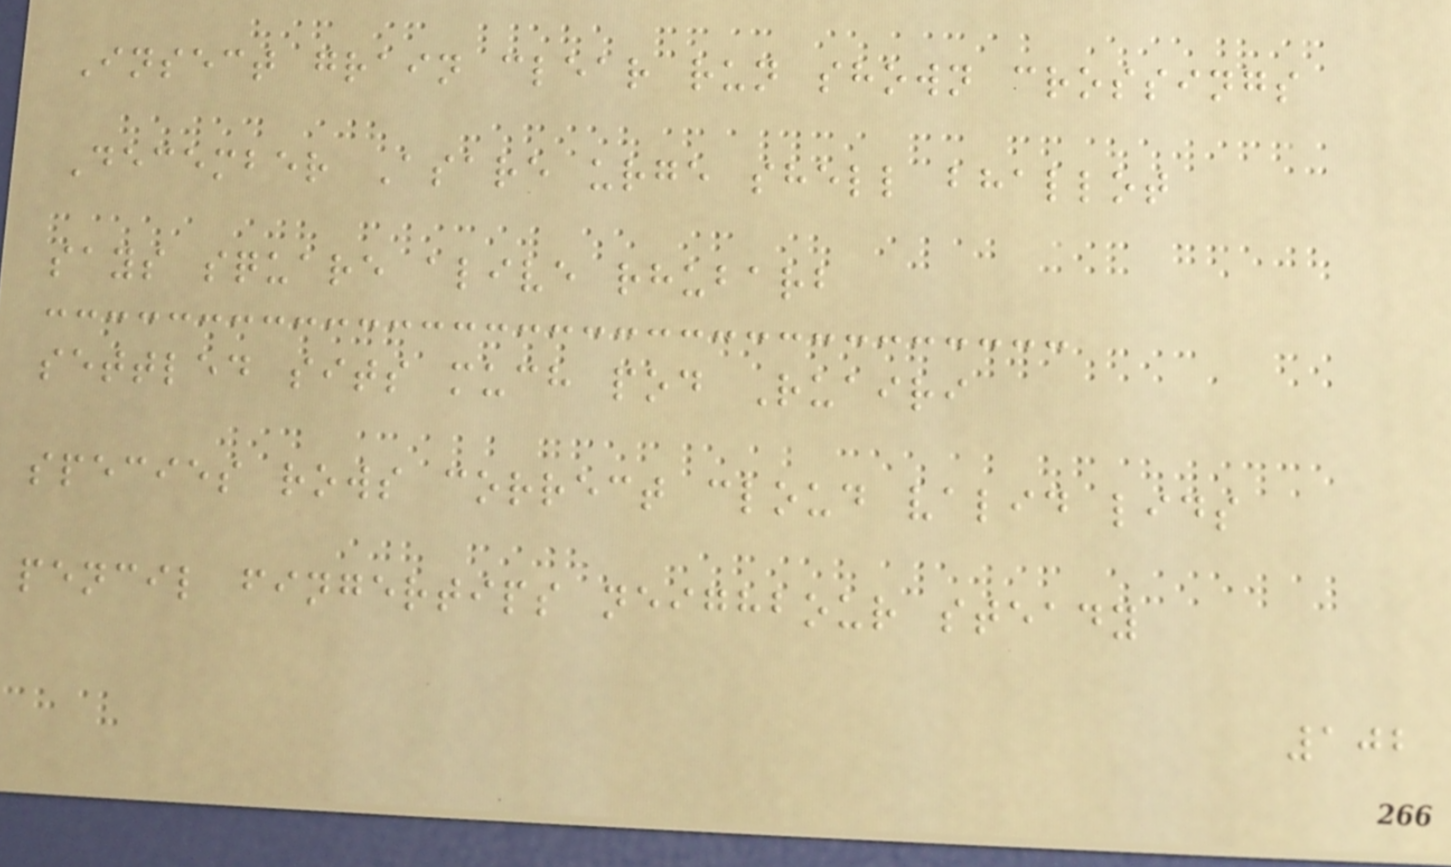Insect grain clear run shown crossings
December Asare urge shell bhallot
says square alive rhubarb
settled sits much pod Ruairi
species rows correct cloud valid lids
pencil fingertips neighbour steady
102
